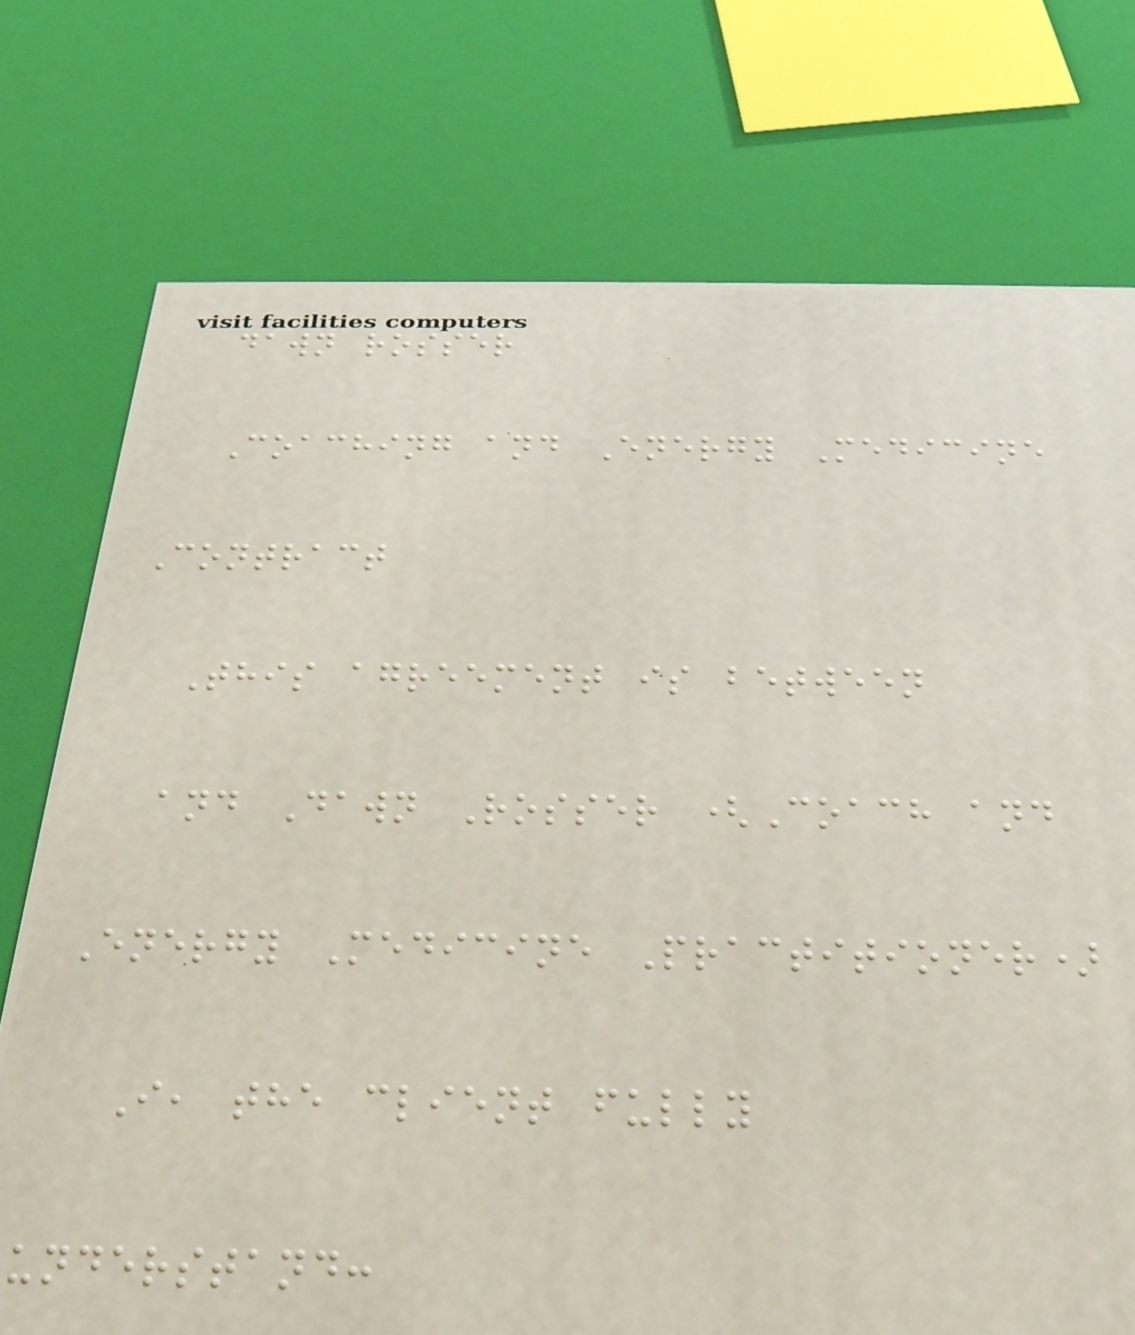dawn rosser
Coaching and Energy Medicine
Contract
This agreement is between
and Dawn Rosser (Coach and
Energy Medicine Practitioner)
I, the client fully
understand:
